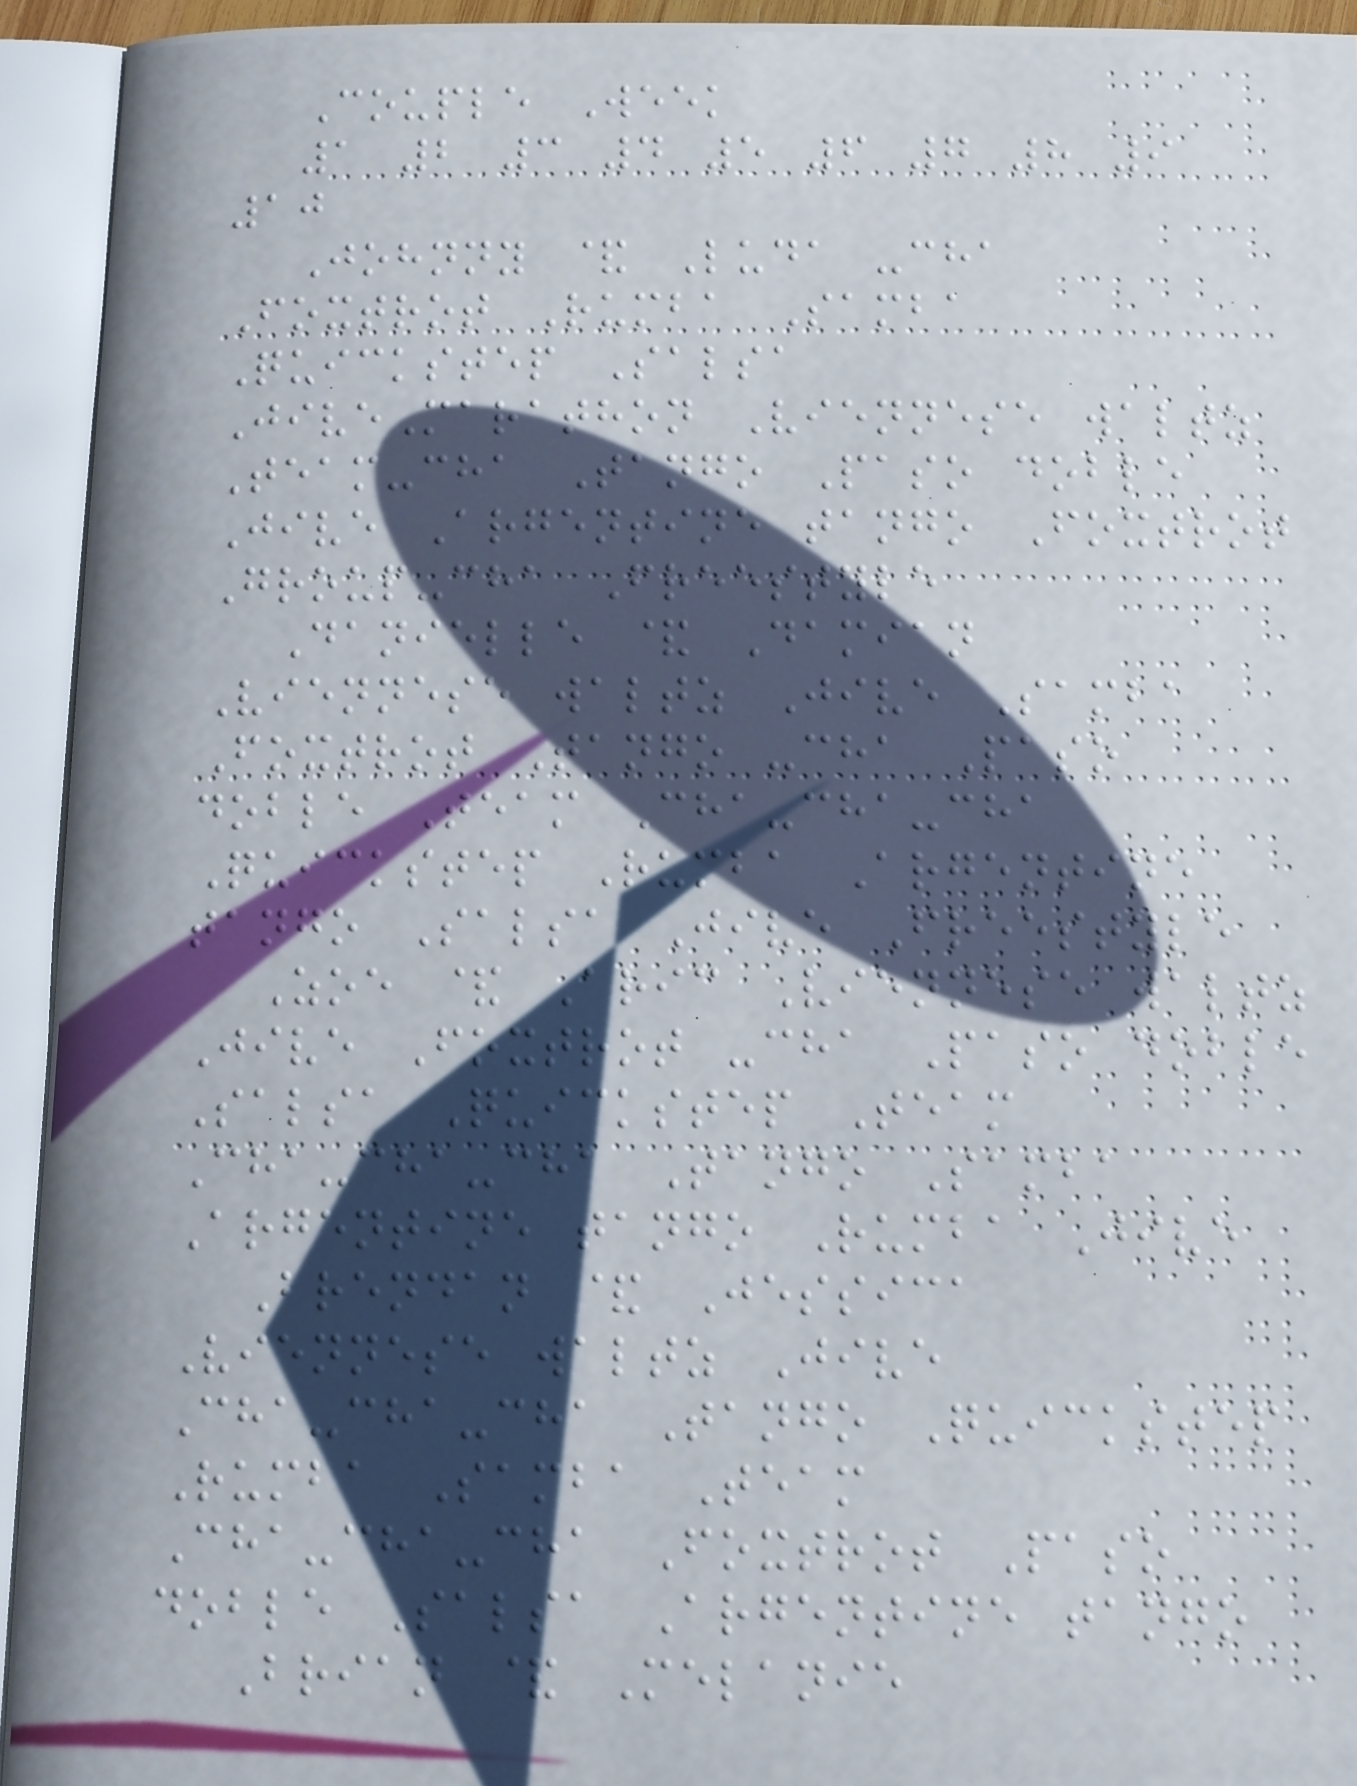Couple Week
1 2 3 4 5 6 7 8 9
10
Johnny & Luda -cha
Foxtrot Rumba Samba
Quickstep Salsa
JiveMarathon Viennese waltz
Team-cha Tango Paso doble
Jive Argentine tango Foxtrot
Group-cha Freestyle
Danielle & Damian
Viennese waltz Jive Samba
Foxtrot Tango -cha Paso
doble Team Cha-cha-cha
Quickstep Rumba Argentine
tango Salsa Jive Freestyle
Zoe & Aric Viennese waltz
Jive Foxtrot -cha Paso doble
Salsa Quickstep Team
Cha-cha-cha Tango Samba
Argentine tango Rumba Jive
Brendan & Jessica
Viennese waltz Jive
Cha-cha-cha Tango Quickstep
Rumba Samba Team
Cha-cha-cha Foxtrot Paso
doble Salsa Argentine tango
Brian & Melanie
